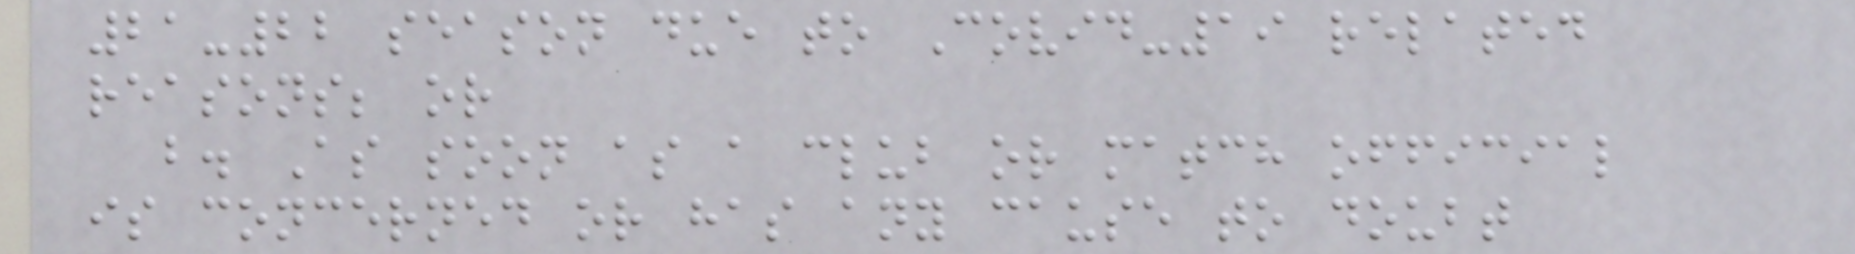21-22 season due to Covid-19 related
reasons; or
b. As soon as a club or match official
is concerned or has any cause to doubt
